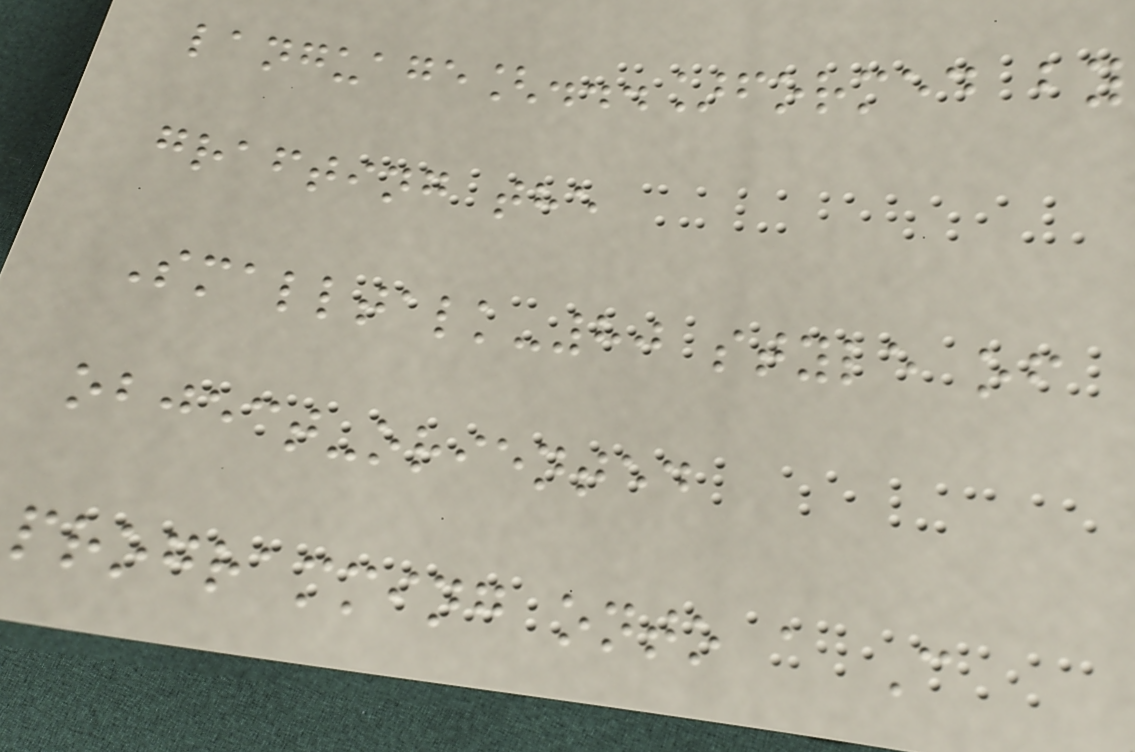language[...]formed by
grafting the
Smalltalk-80 style of
object-oriented
programming onto a C
